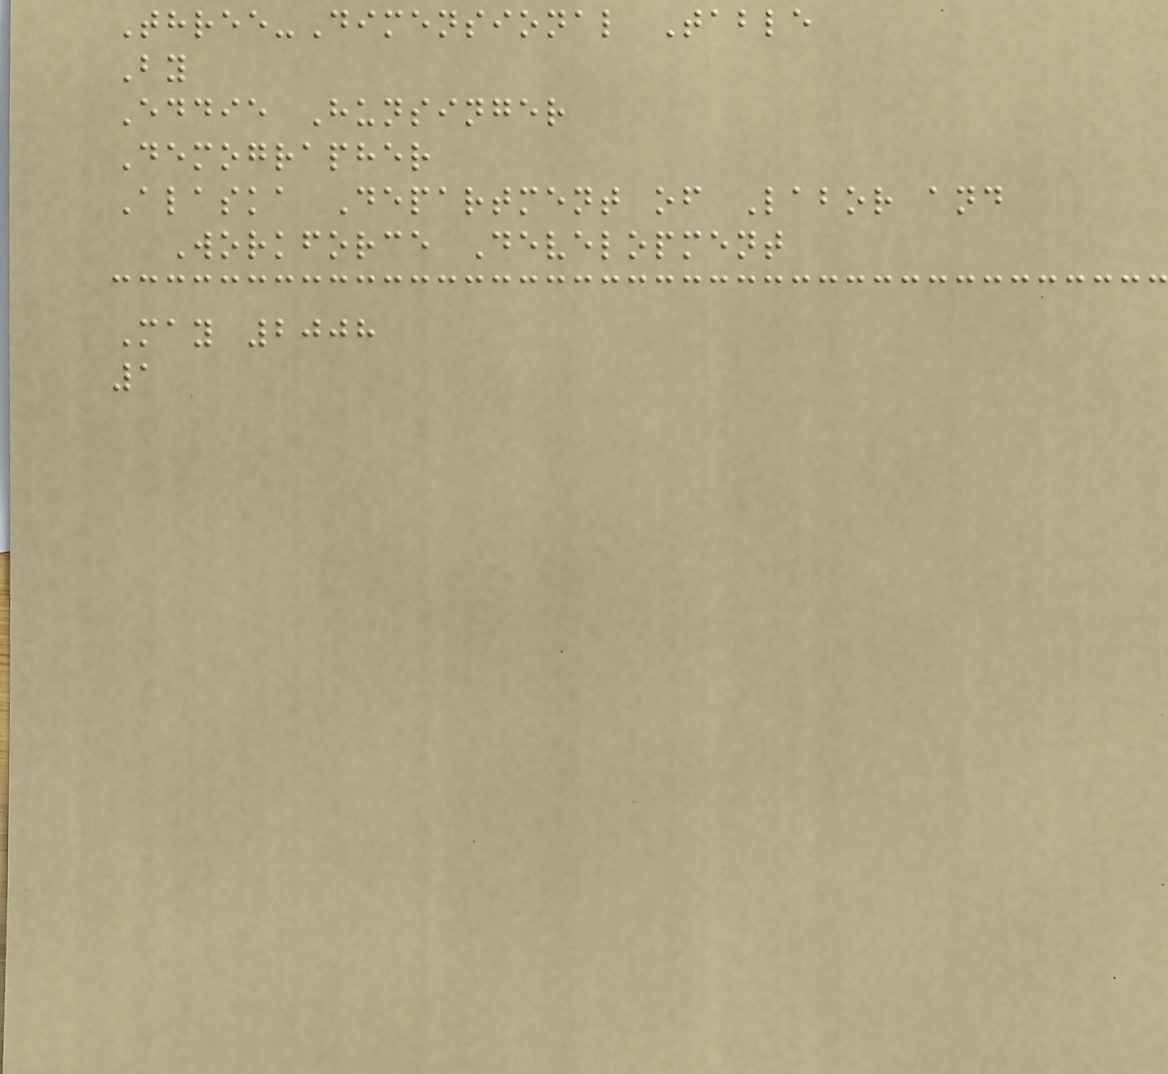Three-Dimensional Table
By
Eddie Hunsinger
Demographer
Alaska Department of Labor and
Workforce Development
May 2008
1
